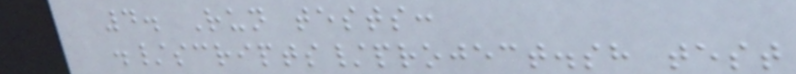4. Run tests:
./scripts/project.sh test
